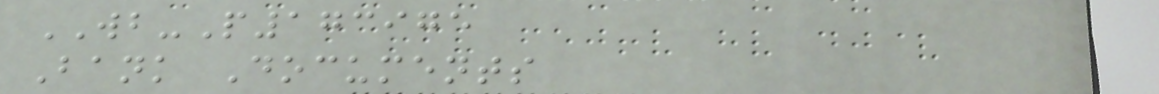WB-P173975
Bank Documents
